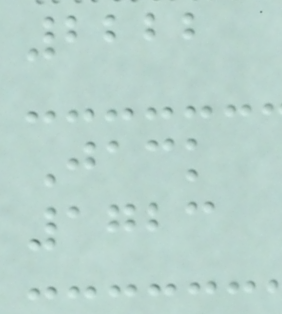2222
Jack
1723
